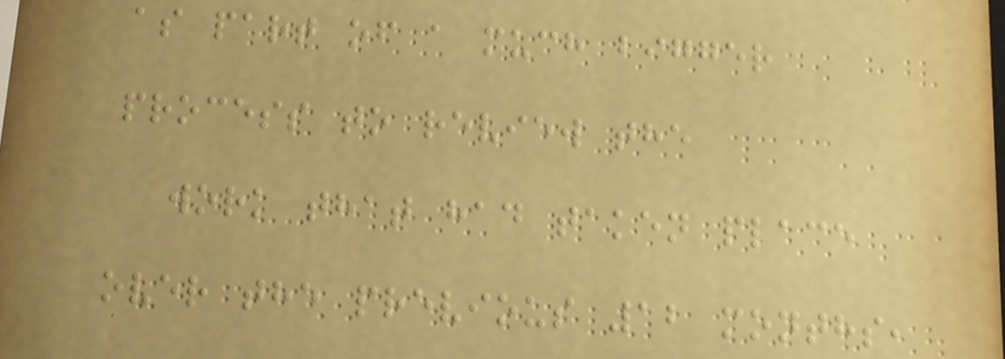as part of a much bigger
process to review the
work that had taken place
over the previous 12 months,
